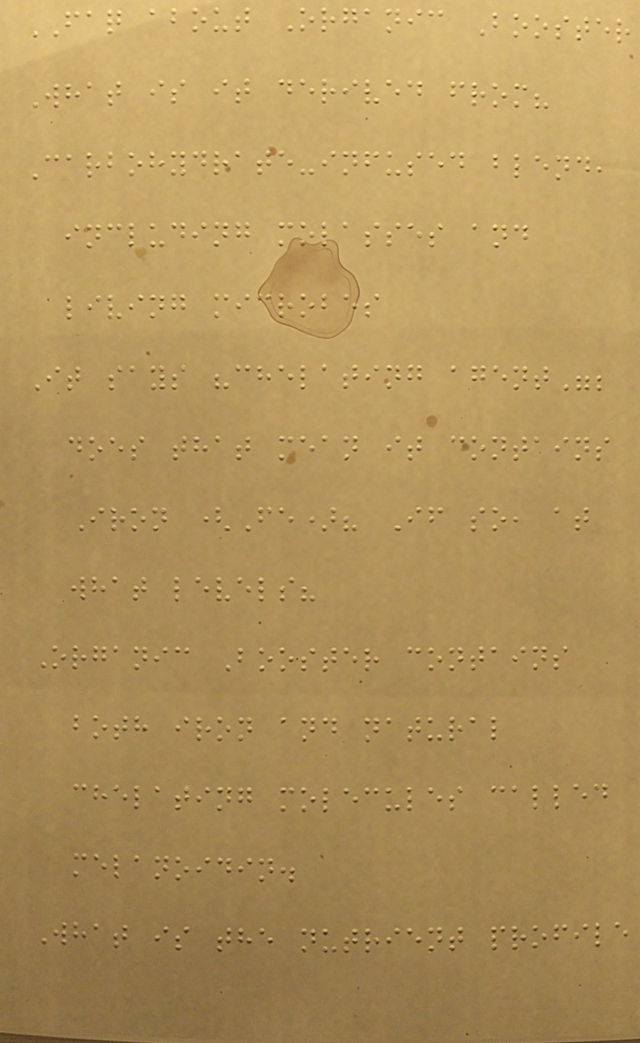FAQ about Organic Booster
What is it derived from?
Carbohydrate-infused blend,
including molasses and
living microbes
It says "chelating agent";
does that mean it contains
Iron (Fe)? If so, at
what levels?
Organic Booster contains
both iron and natural
chelating molecules called
melanoidin.
What is the nutrient profile
